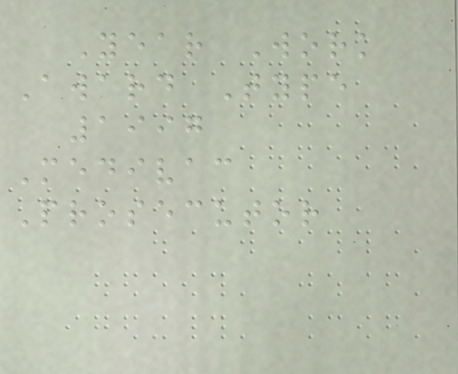Year Work
Award Type
1997
Medivac
Prosecutor
